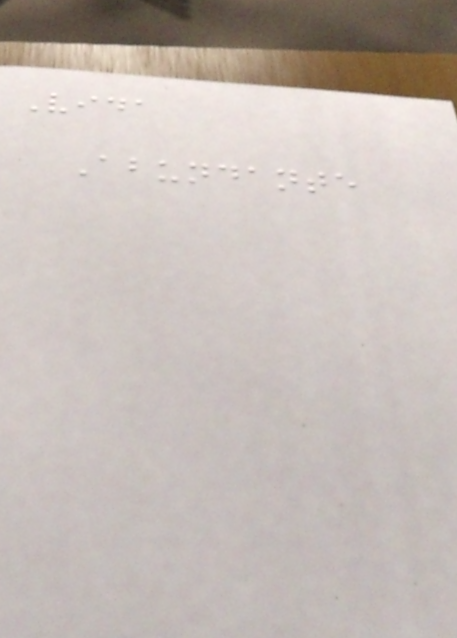Vida
Abundante
